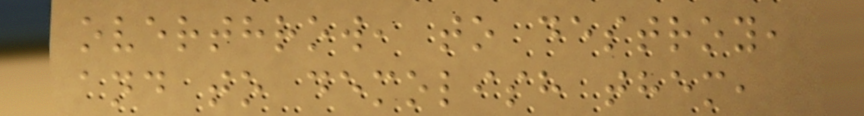overthrow, to destroy,
and to demolish them,
